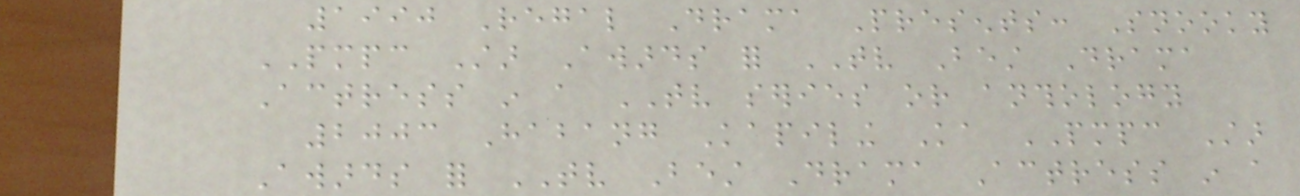1990 Regal Drama Presents: Snooky
PMPC Star Awards for TV Best Drama
Actress in a TV series or anthology
2003 Habang Kapiling Ka PMPC Star
Awards for TV Best Drama Actress in a
